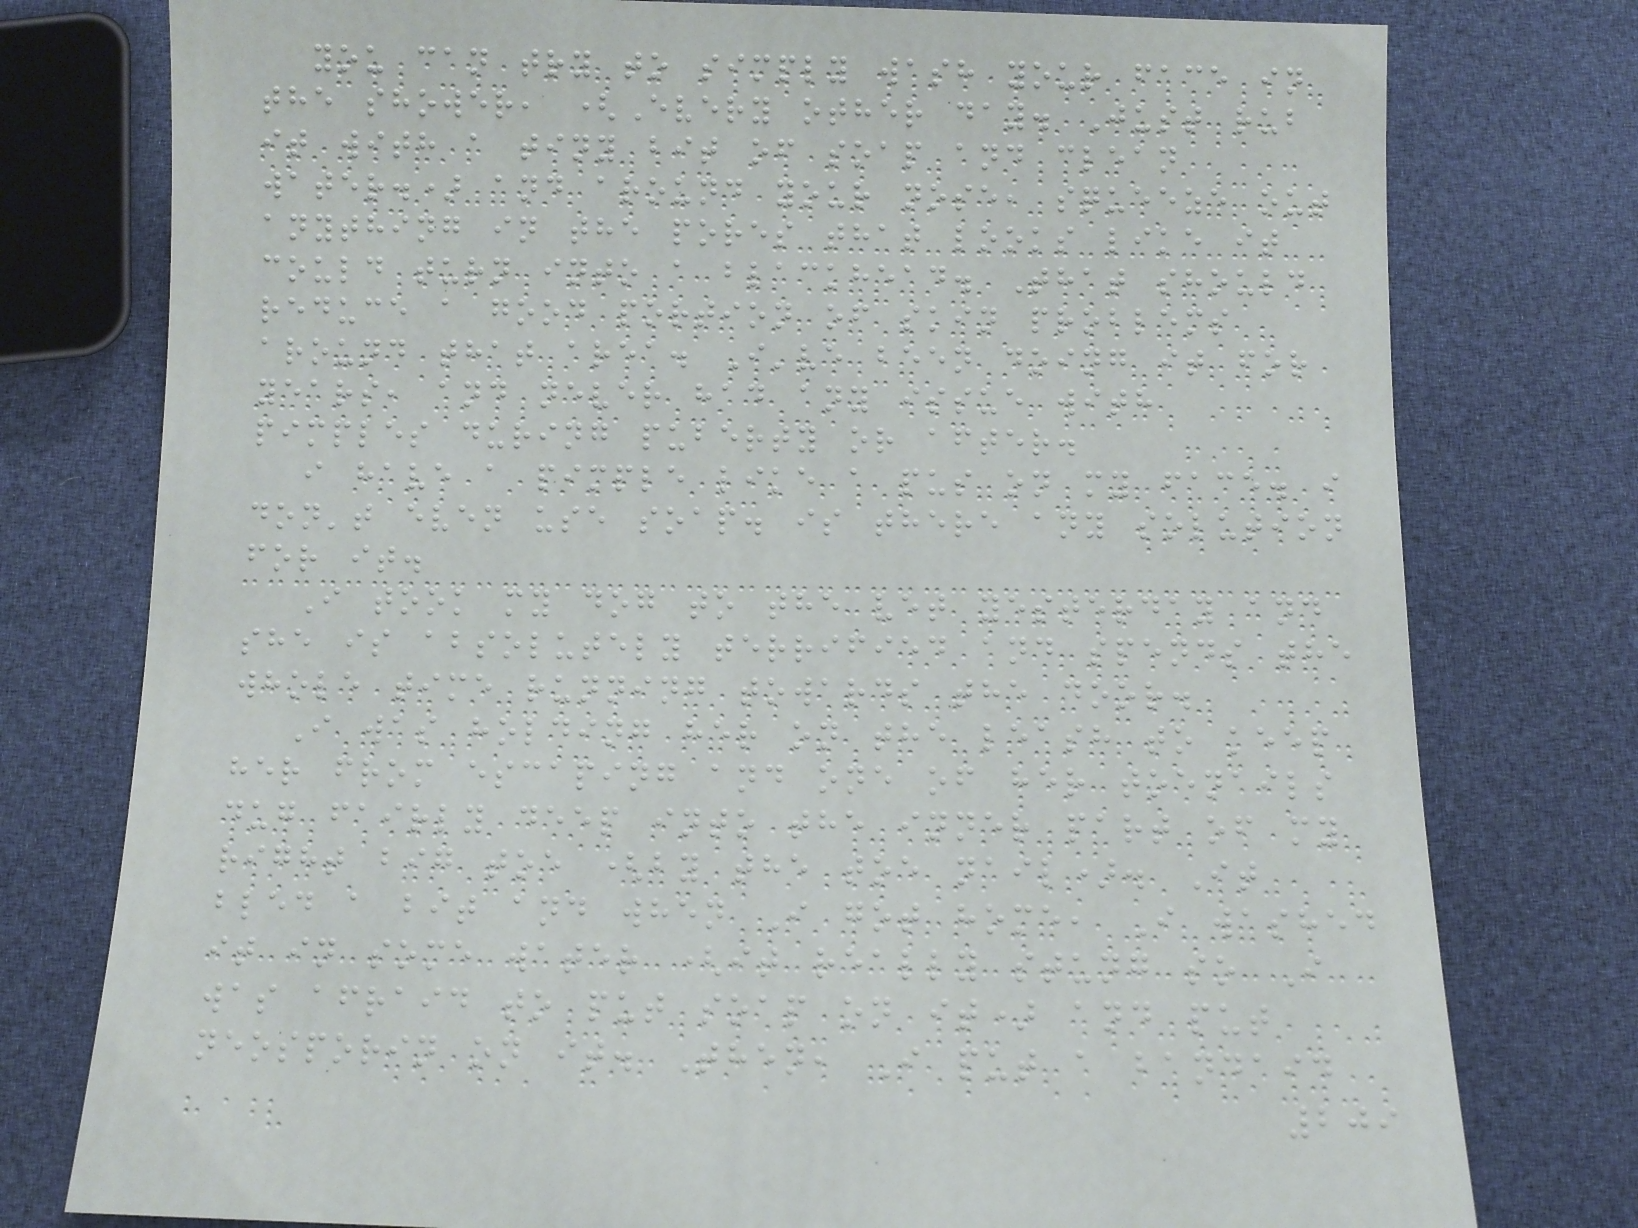you can try to simply wash your face in
the shower, (Every other day. Just rub
it with a tiny bit of soap and clean
water.) and around your nose, squeeze out
anything in the pores that looks like it
could turn into a blackhead. That should
reduce a good portion of skin problems
around that area. I've been doing it for
years, and never had any issue with
pimples during puberty or after.
i have a pimple like a pus on my face. i
don't even use soap. is there any solution
for it.
I took my dog to the vet yesterday and
she is absolutely terrified and spends the
whole time running towards the door.
I was holding her on the leash to keep
her from escaping and one of her toenails
dug fairly deep into the inner part of my
right big toe (by the toe nail). It
bled a bit and when I got home, I washed
it in some water (it really stung so I
was afraid to put soap on it) and put
neosporin on it. Then, I put a bandaid
209
